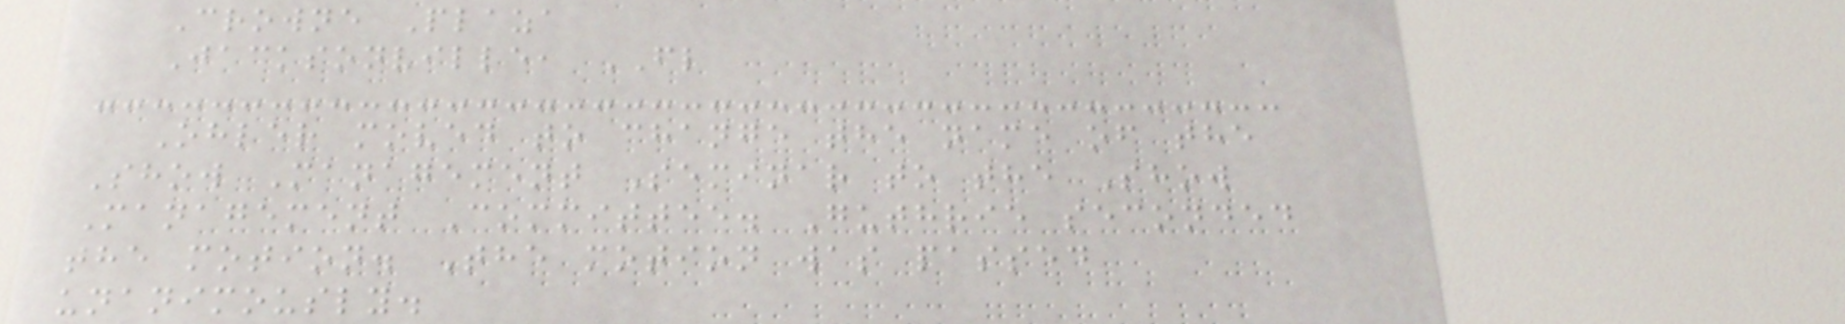Crowne Plaza
Jacksonville, FL
Ohler moved to change the name of the
Show Management Seminar to the Show
Management Committee. Guthrie seconded
the motion. The motion was passed
unanimously.
